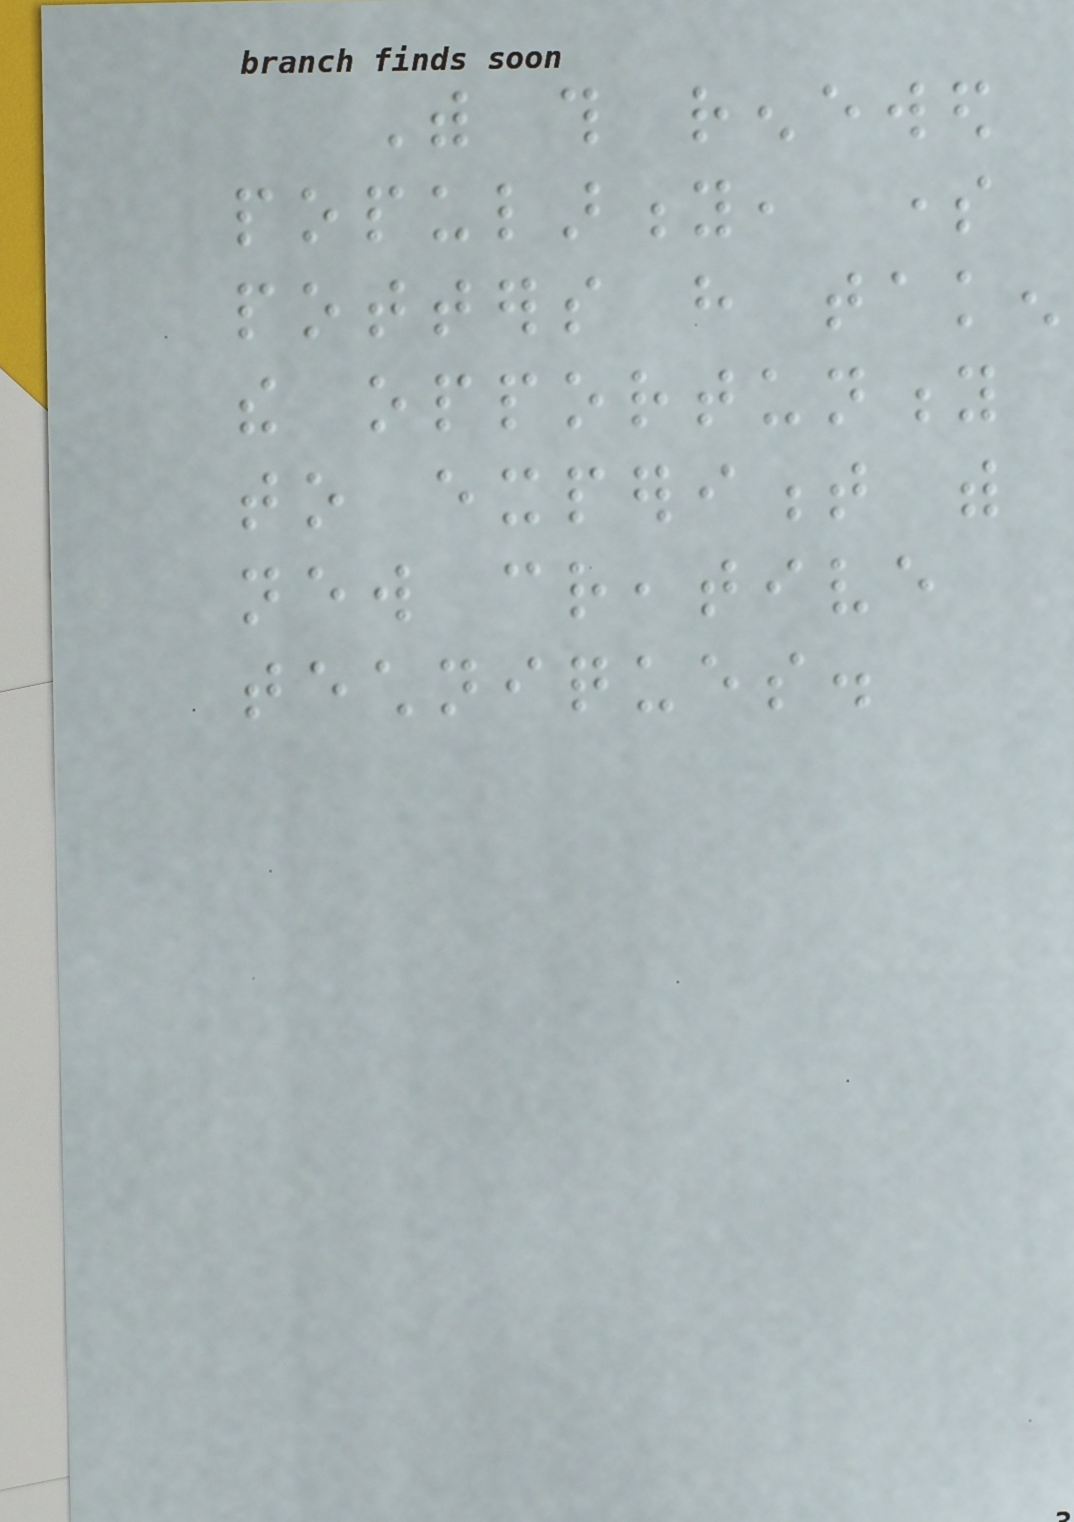With this renewed
popularity, some
potters have taken
the opportunity
to experiment with
new creative
techniques.
